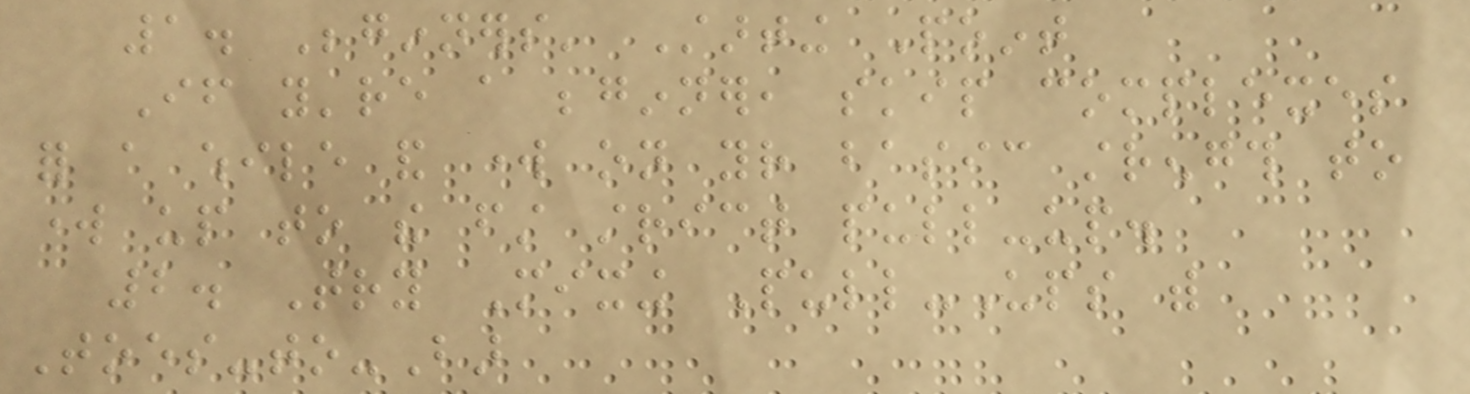1. Beginners' Starting Point
If you're a beginner, skip complexes
for a while and work on your basic strength to
work up to the first strict pull-up.
2. Try Mixing Pull-Ups with
Toes-to-Bar
